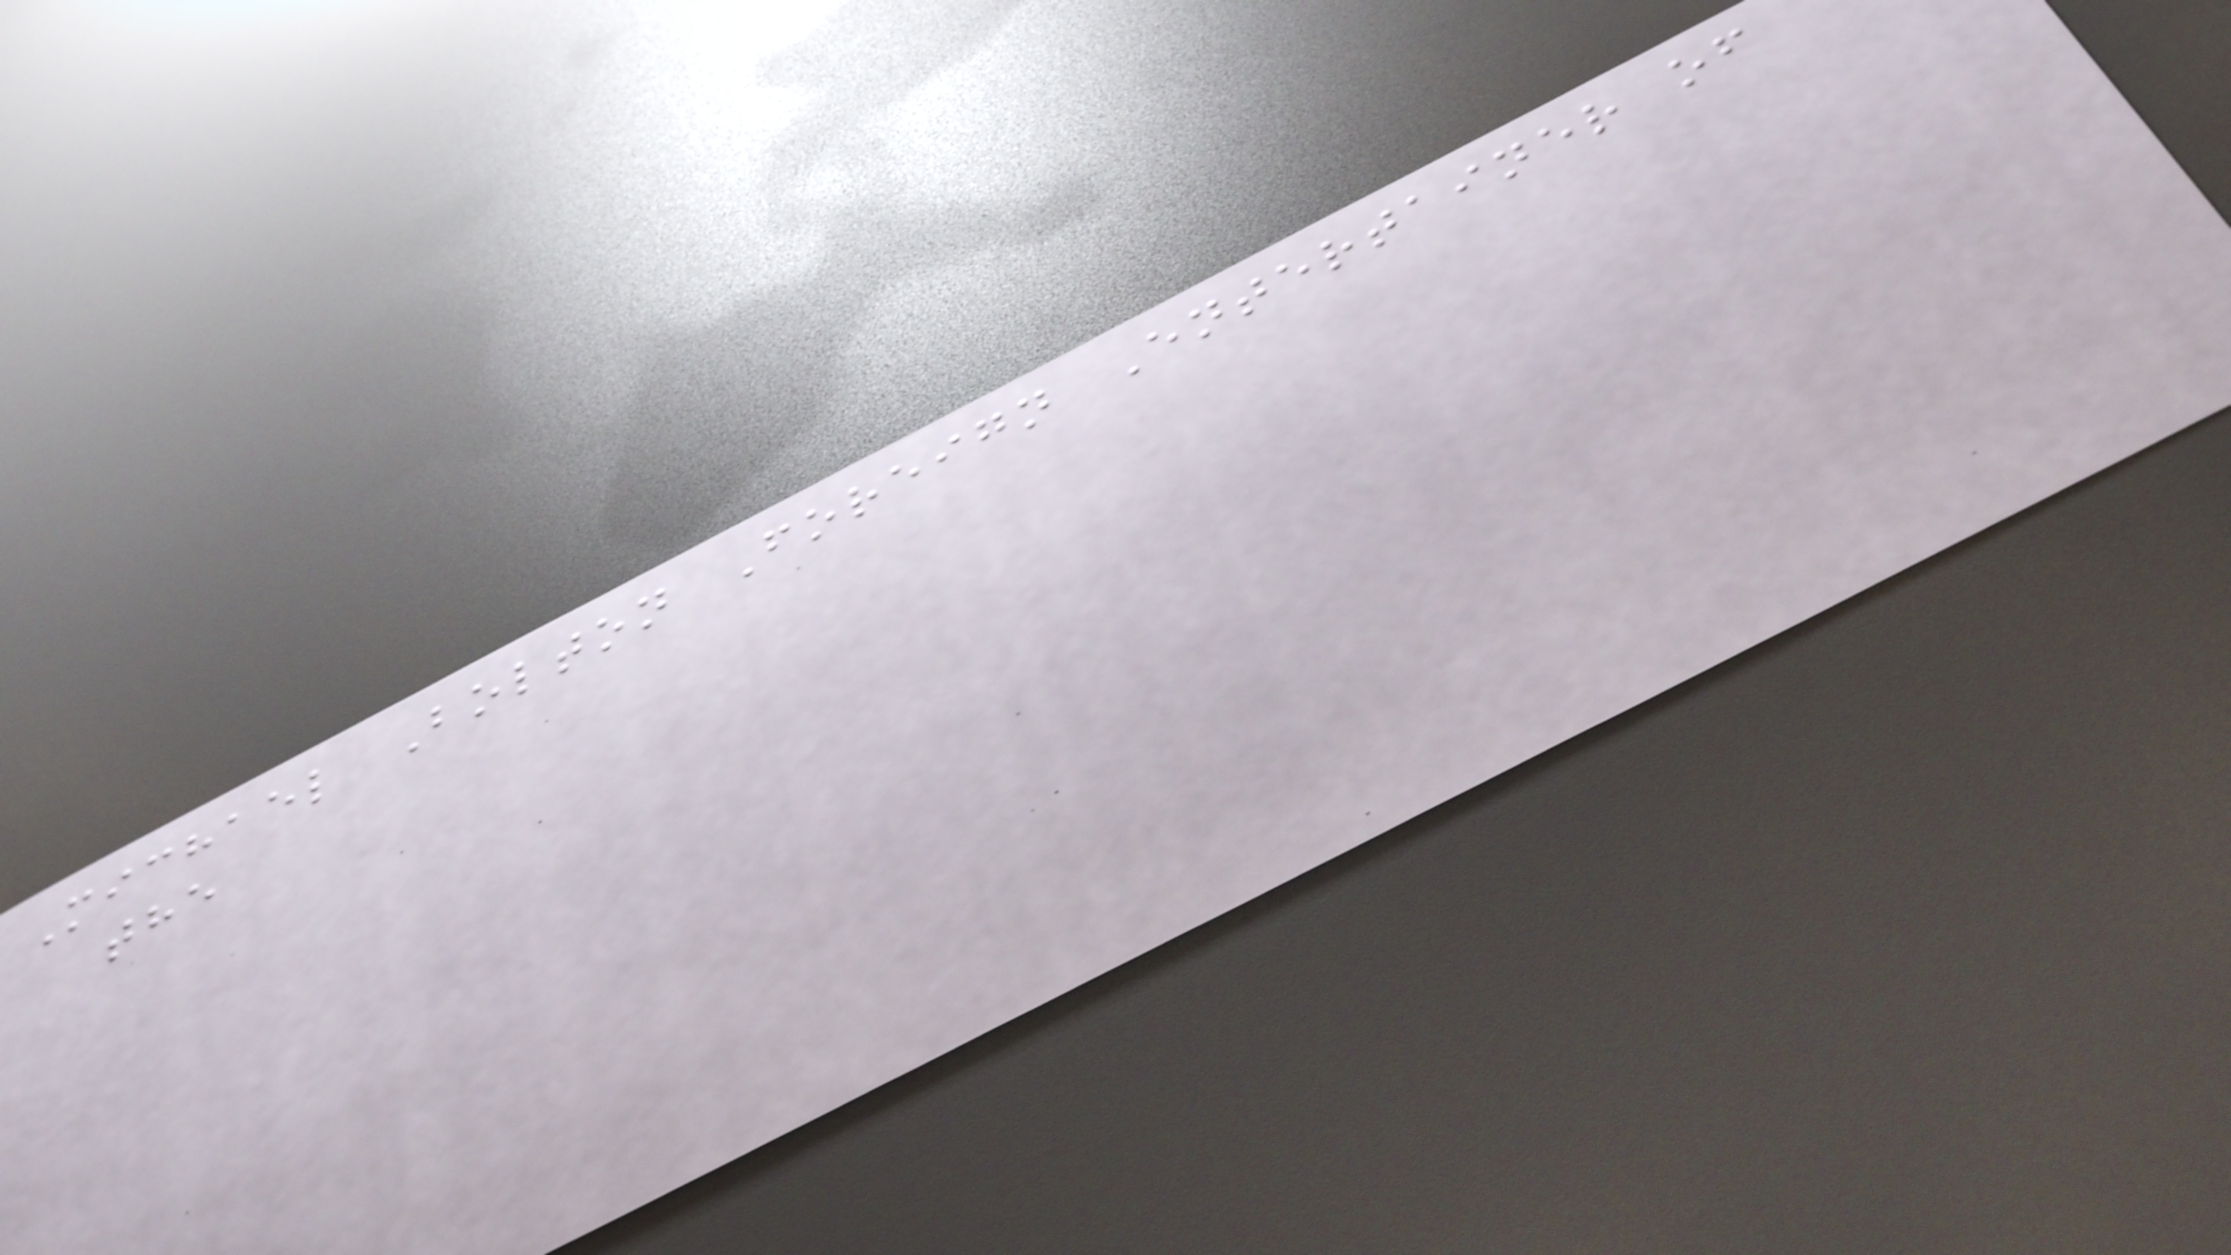Michael Bolton Foreign Entertainer of
the
